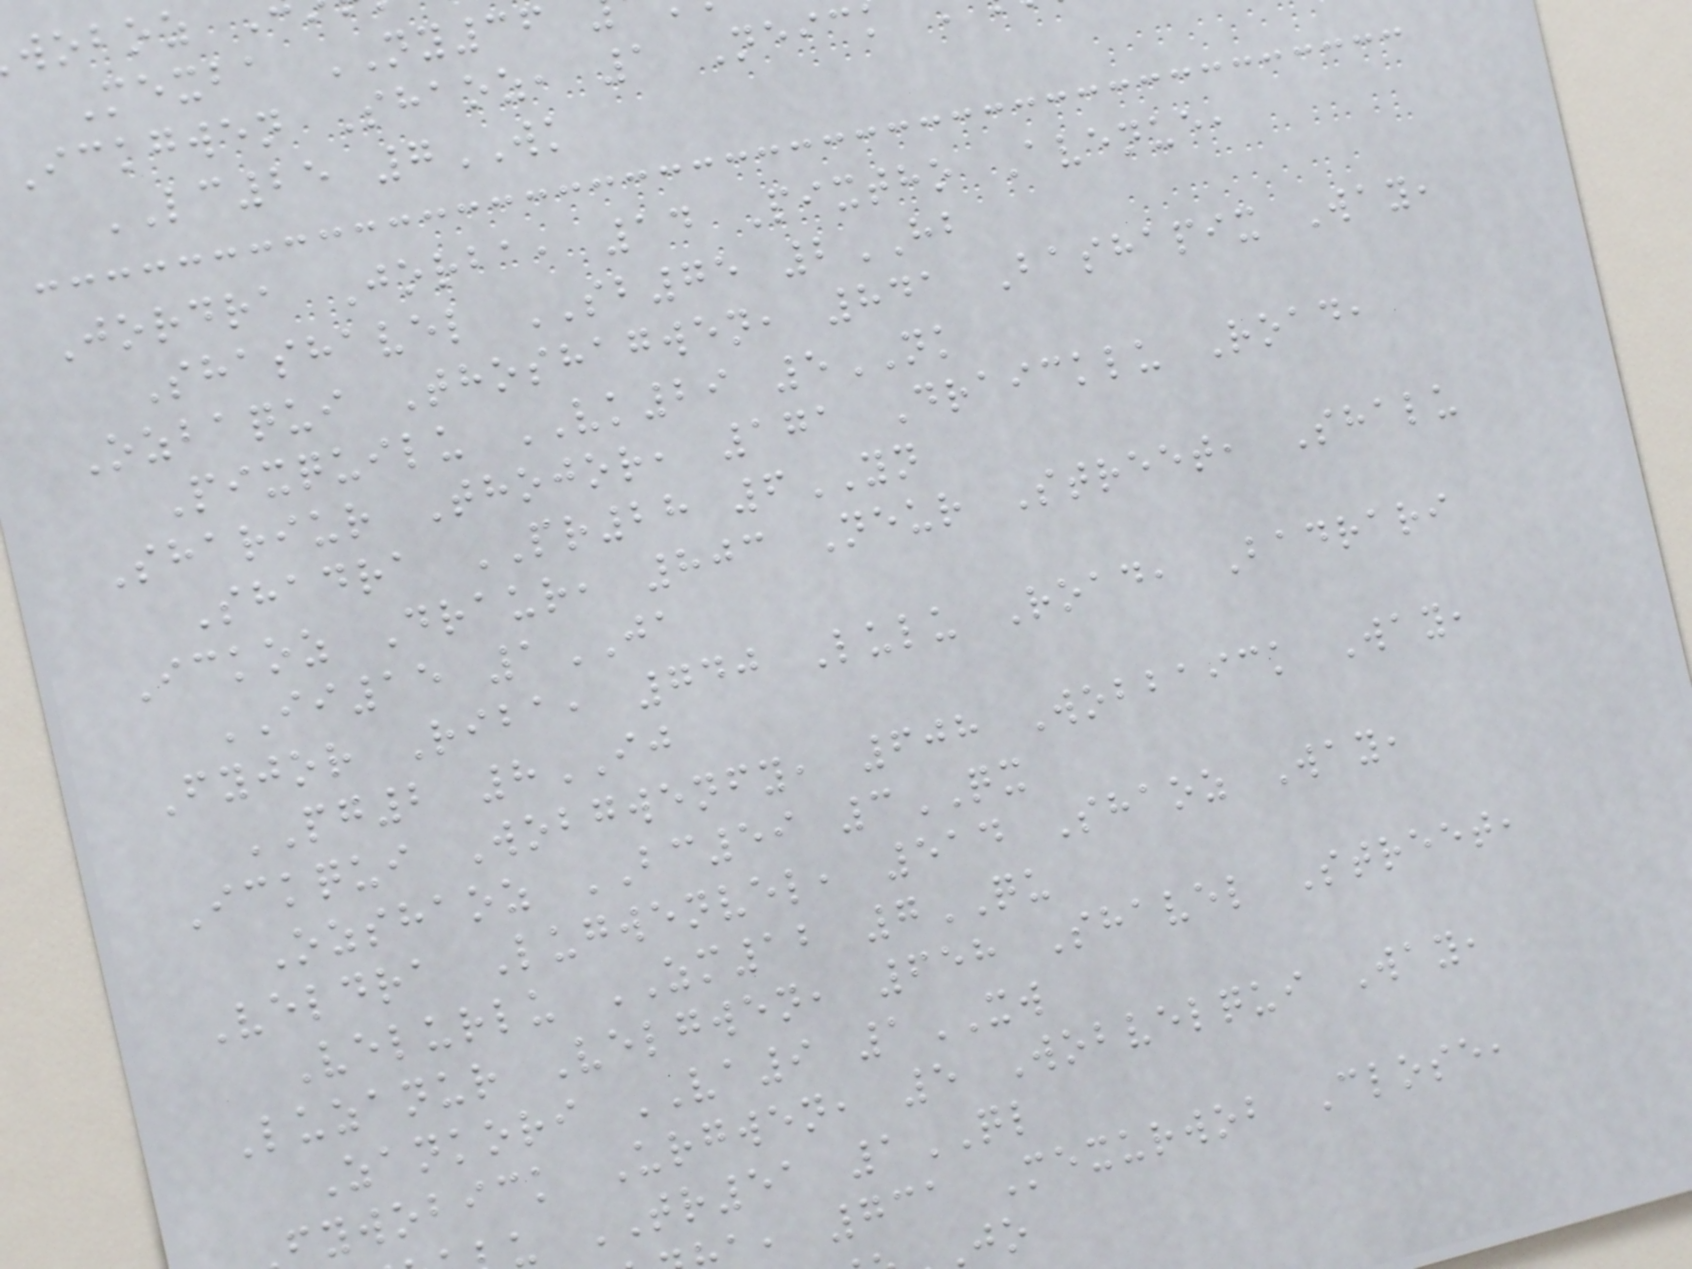Mexba NY36
Ickgwen Shaoz, 1 Neick
LC25 7WK
Jordra Jorba, 14 Pixtho Avenue,
Shashavel SB75 2HB
Ozbaqui Thoshagwen, 841 Bashapix Way,
Pixquilu VK29 5NK
Shariur Thojor, 171 Draicklu Road,
Shadra PR28 6YN
Ickoz Draur, 803 Neur Street, Shalu
II15 1JA
Fyjor Riba, 740 Lulu Road, Badrari
PG2 8IJ
Ickqui Wobgwenfy, 608 Wobbaick Way,
Ozshaoz BC59 3QX
Veldra Lugwenvel, 514 Shaoz Way,
Velurlu ZM12 7QU
Luzanur Velgwen, 658 Shavel Street,
Zankori VA9 1XW
fywobick Urgwen, 5 Wobvelqui Way,
u TR51 1QL
, 731 Mexurwob Close,
